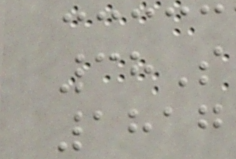38S
1817
